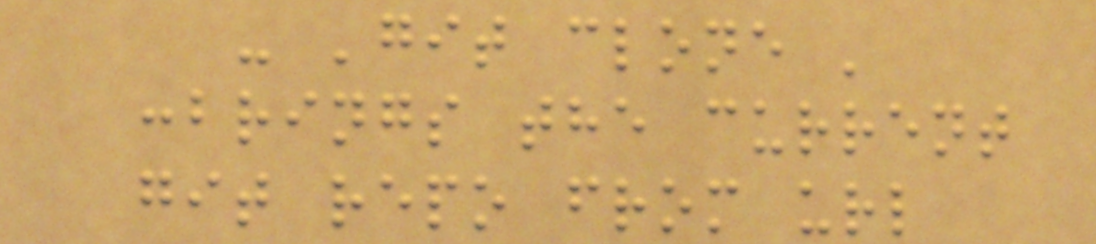- 'git clone '
:brings the current
git repo from url
